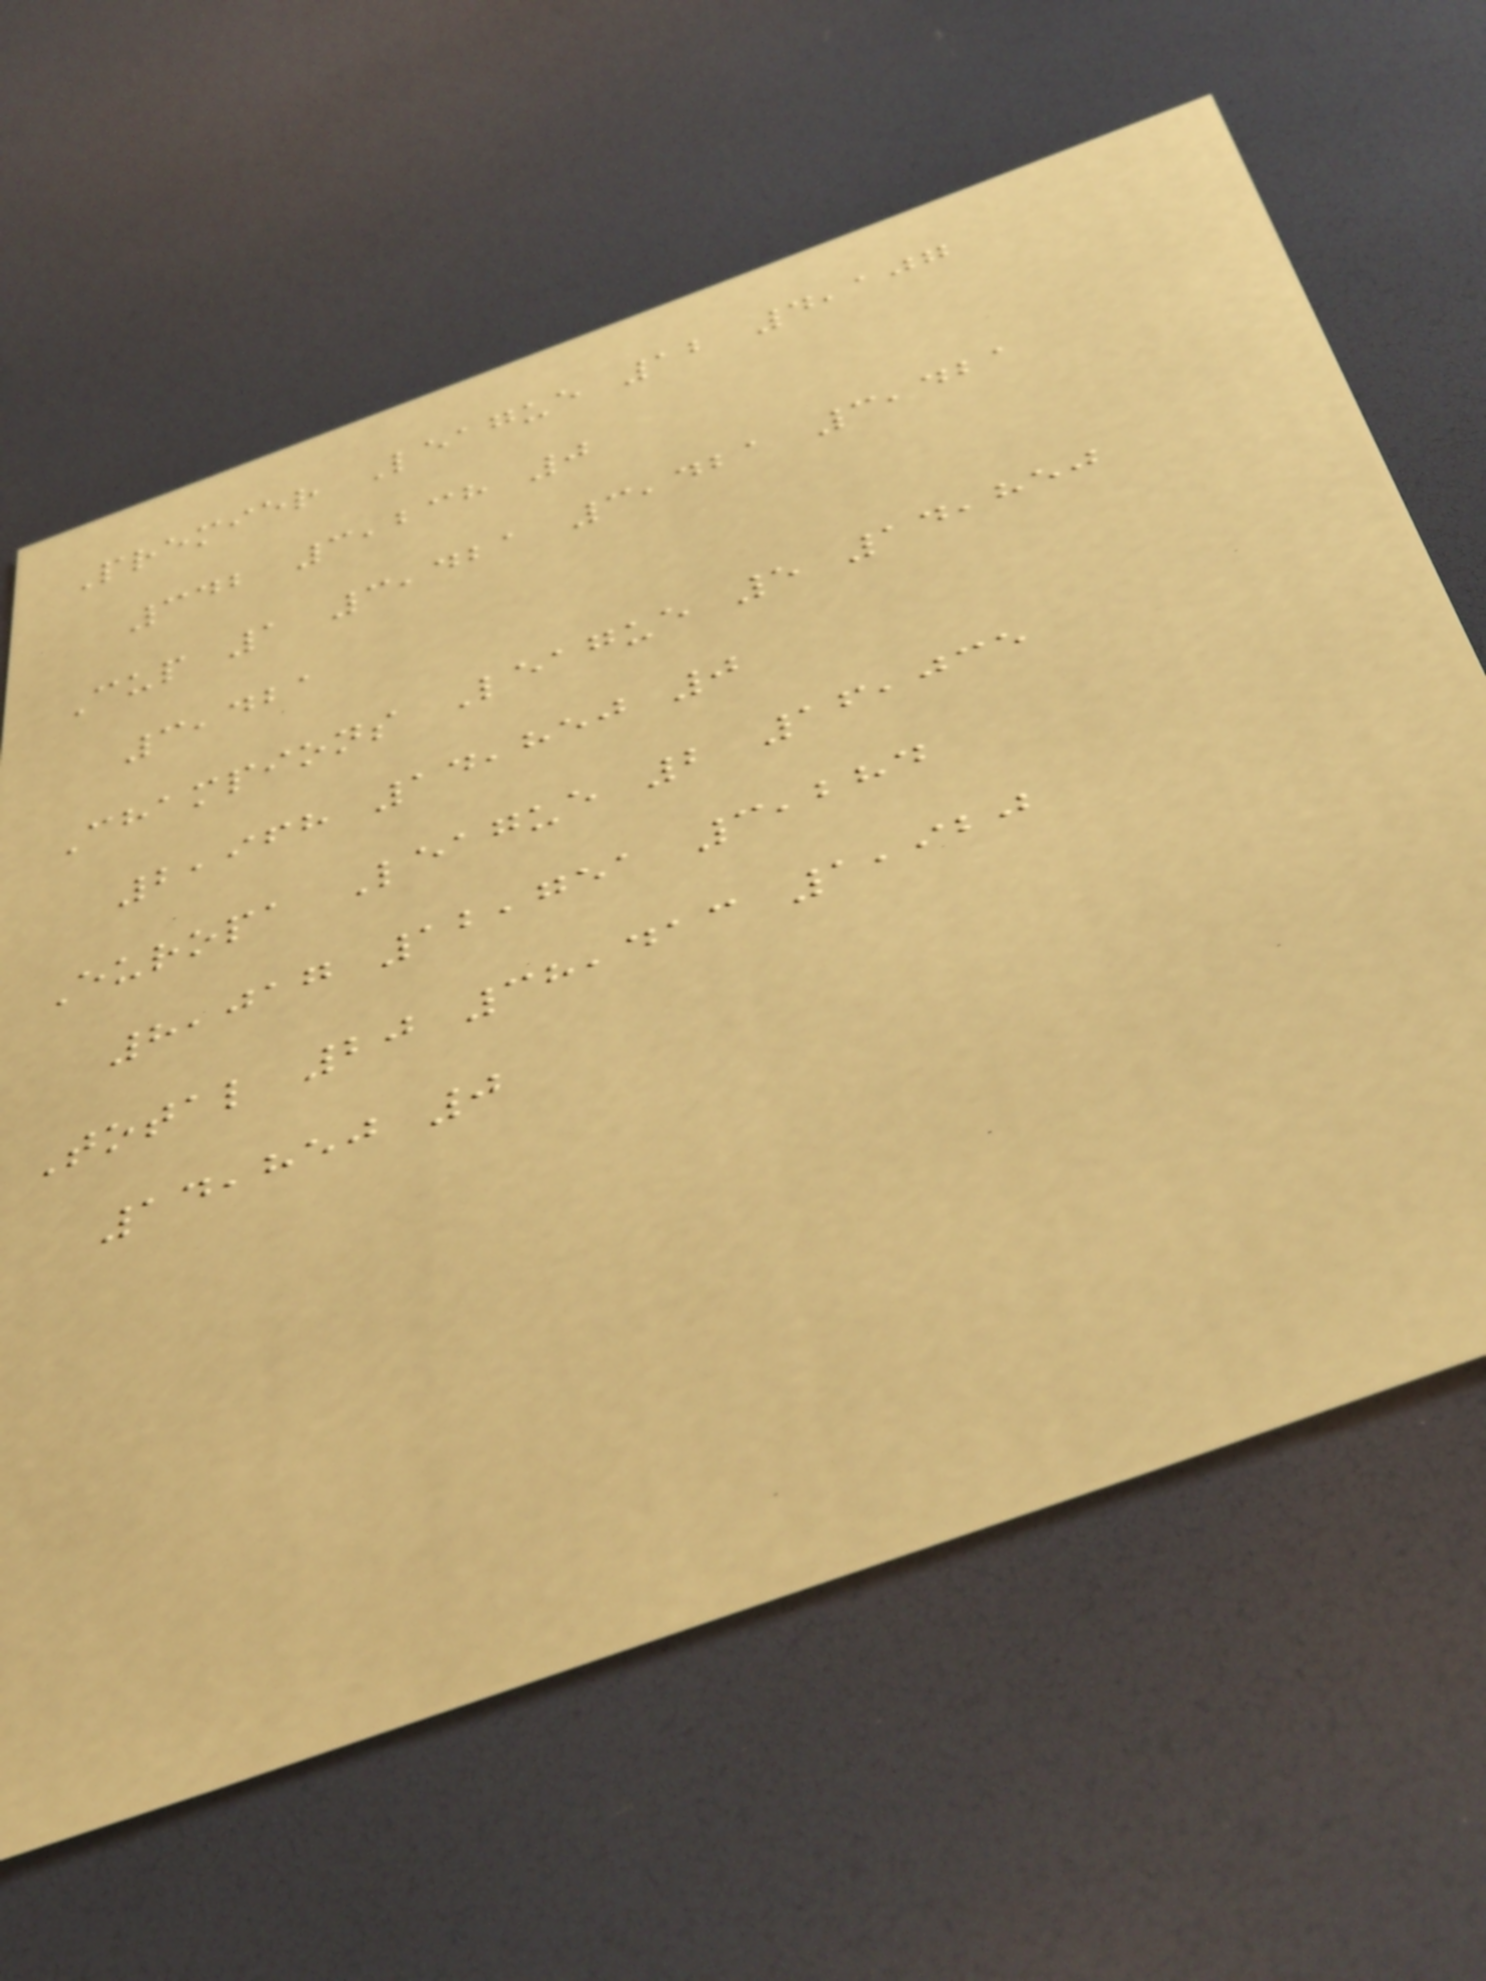Premier League 12 4,107
342 3,238 0
Cup 1 3,421 3,421 3,421
3,421
Champions League 5 14,850
2,968 14,850 0
Europa League 2 16,035
8,017 12,751 3,284
Total 20 38,413 1,920
14,850 0
